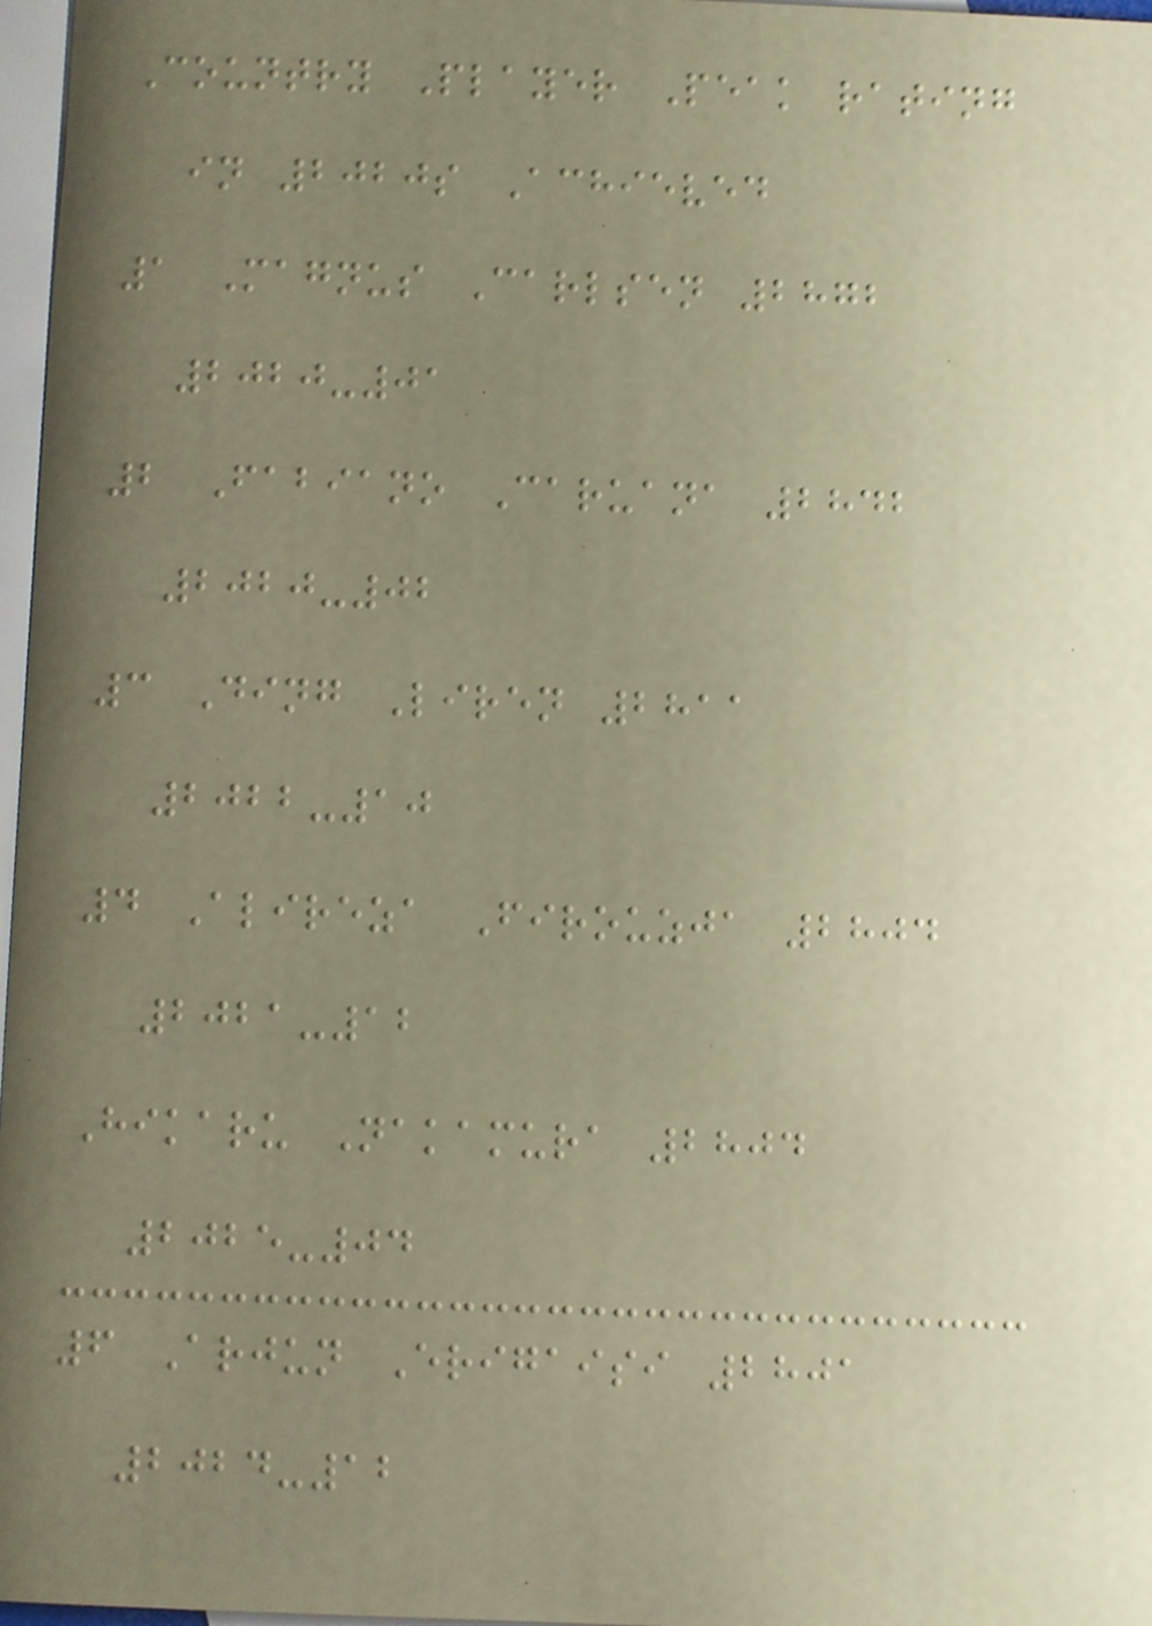Country Player Peak rating
in 2020s Achieved
1 Magnus Carlsen 2872
2020-01
2 Fabiano Caruana 2842
2020-02
3 Ding Liren 2811
2022-10
4 Alireza Firouzja 2804
2021-12
Hikaru Nakamura 2804
2025-04
6 Arjun Erigaisi 2801
2024-12
